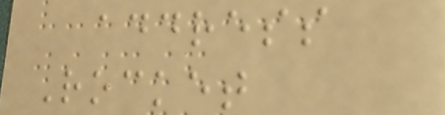address
Rocket
